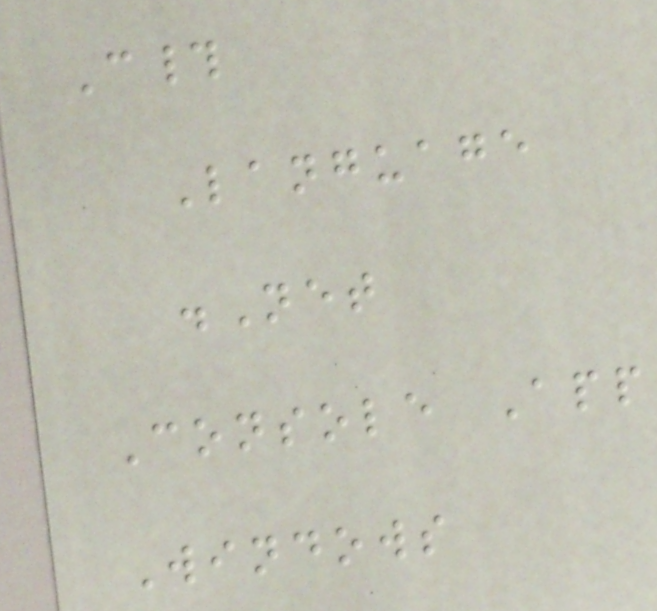C#
Language
.Net
Console App
Windows
